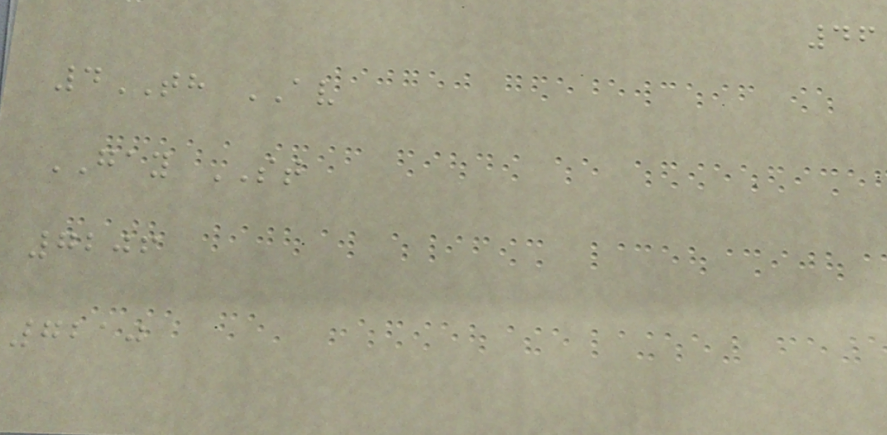46
4TH AV
GAY ST
7206
7210
